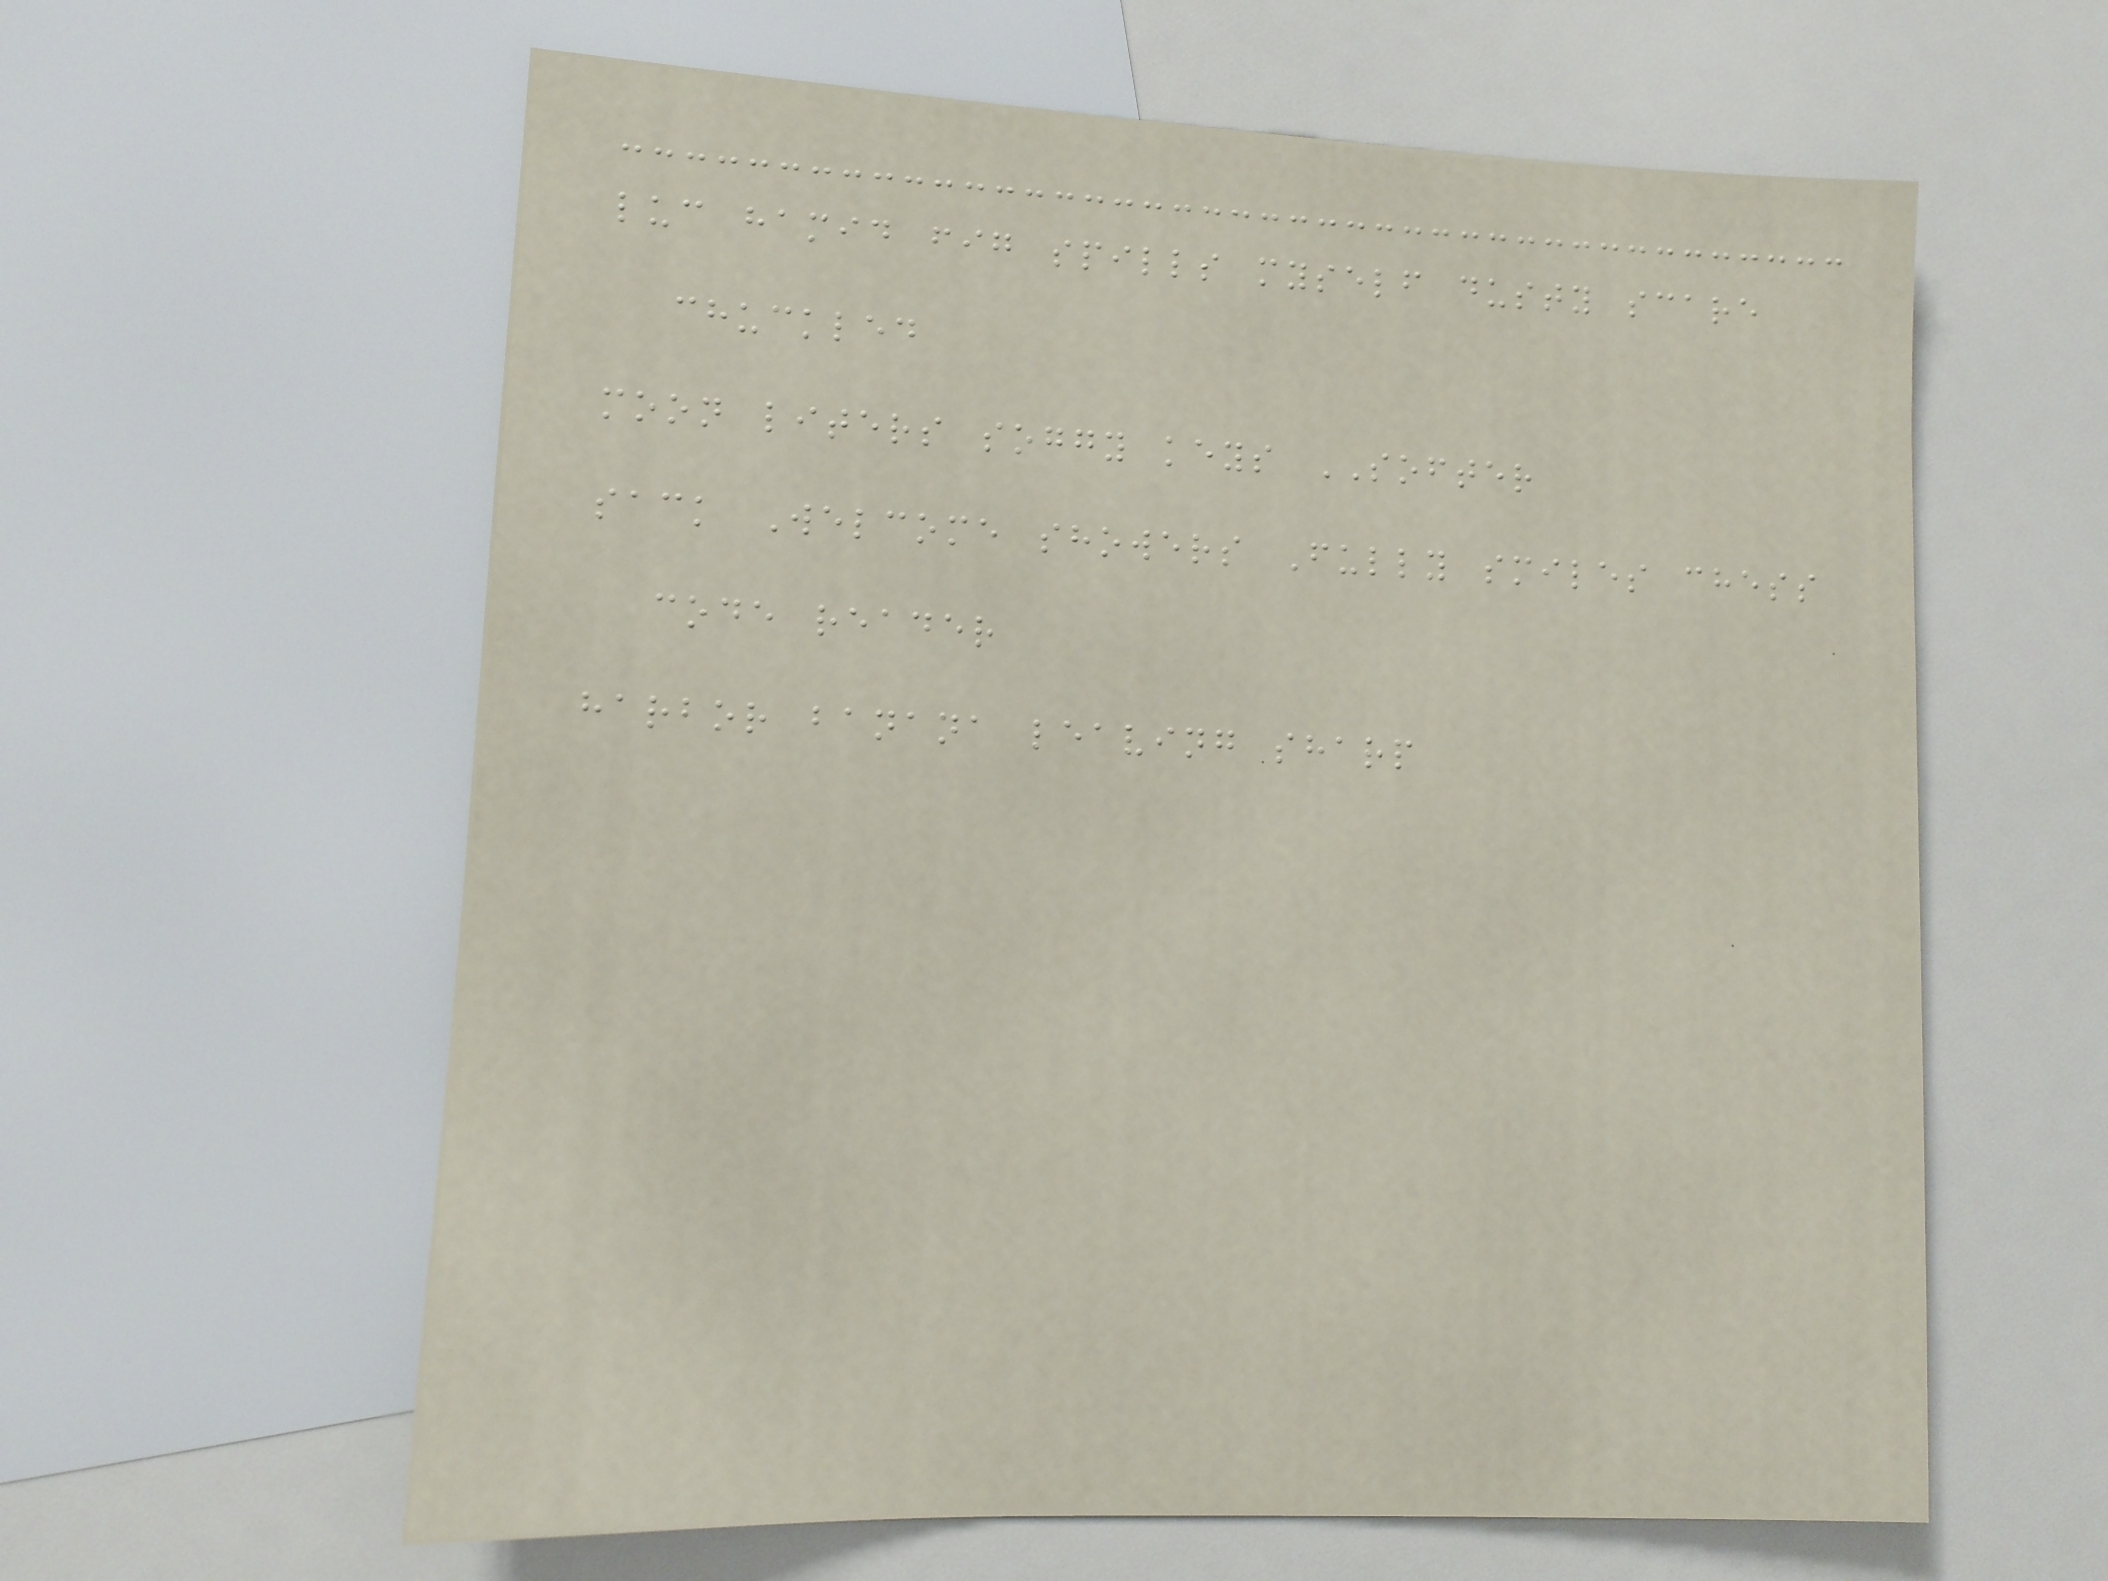luc hamid fig spills myself dusty scare
chuckled
moon liters soggy keys SOFTER
sack Welcome showers Fully smiles chess
code reader
harbor banana leaving sharp
